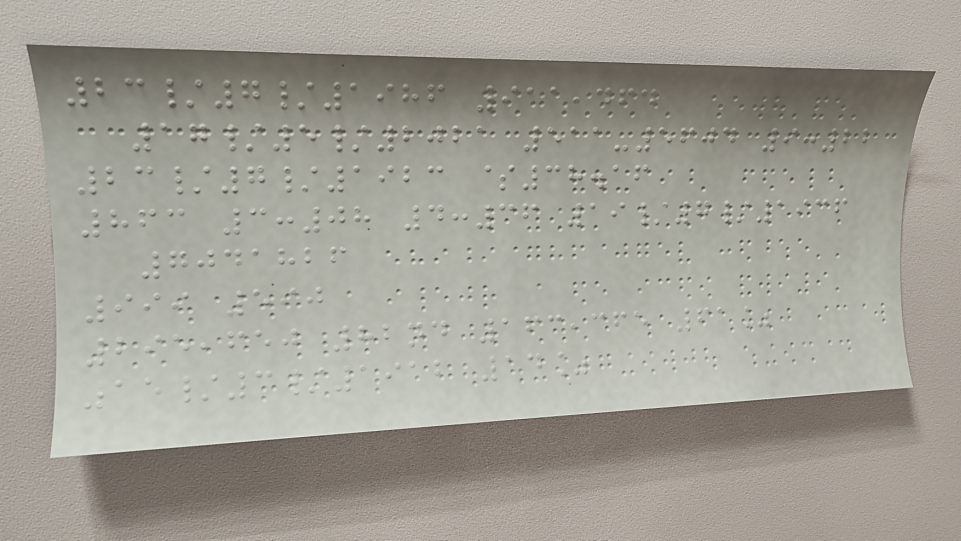23/7/1986 911,464
17/5/2021 511-5604 9:22
23/7/1923 $38.16
863 3:08 4:36 19/7/1936
7041826
999 590
295,650 82nd 163,365 61%
15/3/1912 14%
